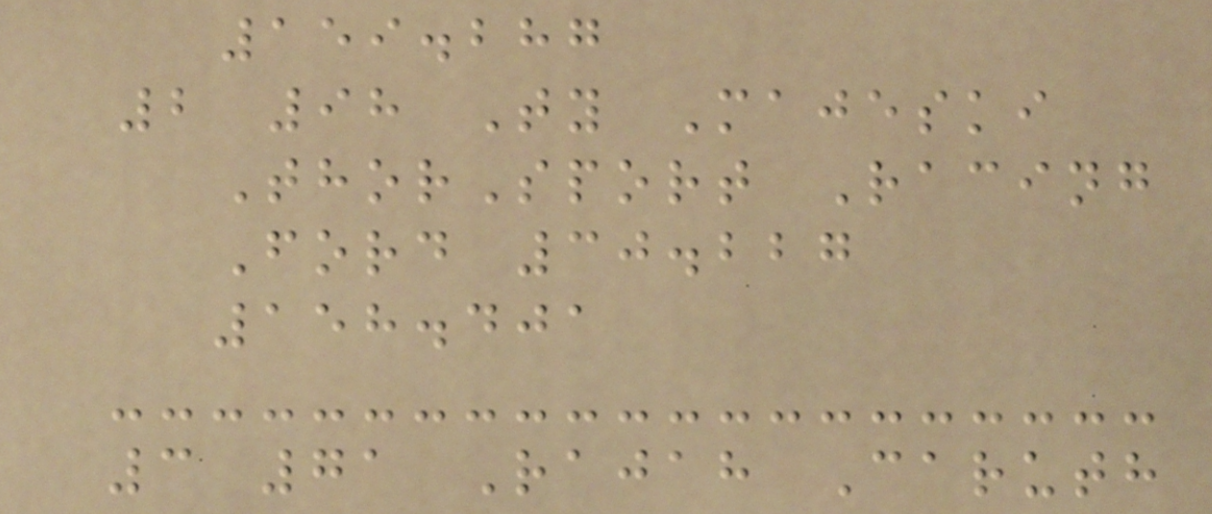159.287
2 98 Ty Majeski
ThorSport Racing
Ford 30.227
158.401
3 71 Rajah Caruth
